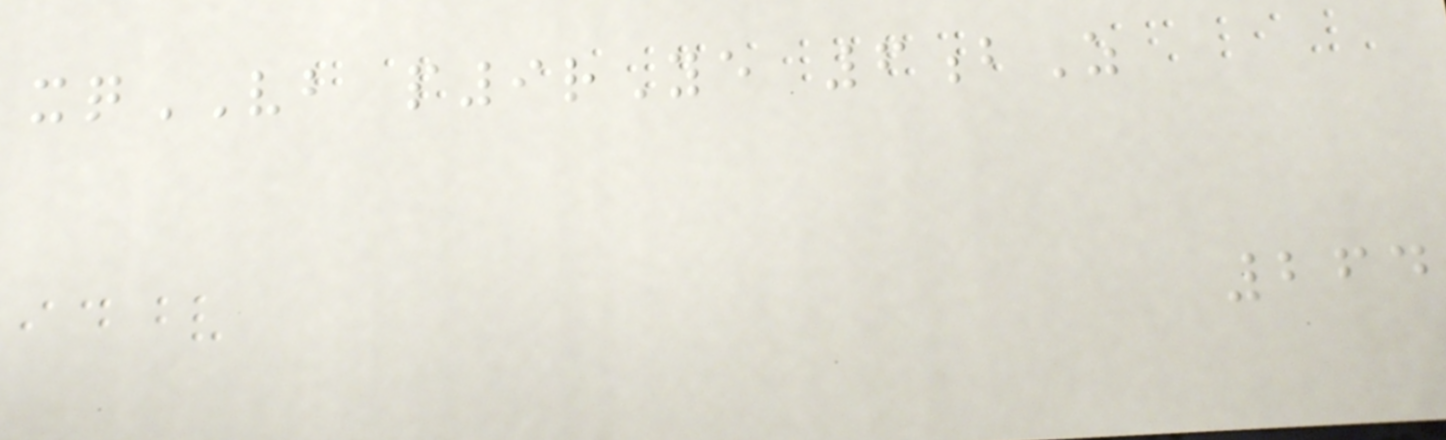xqVB p9rYe 6bZ
264
